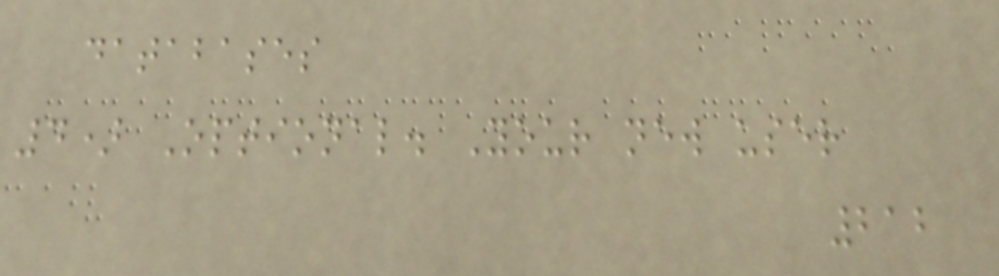databases
4) Optional. Your new user
212
